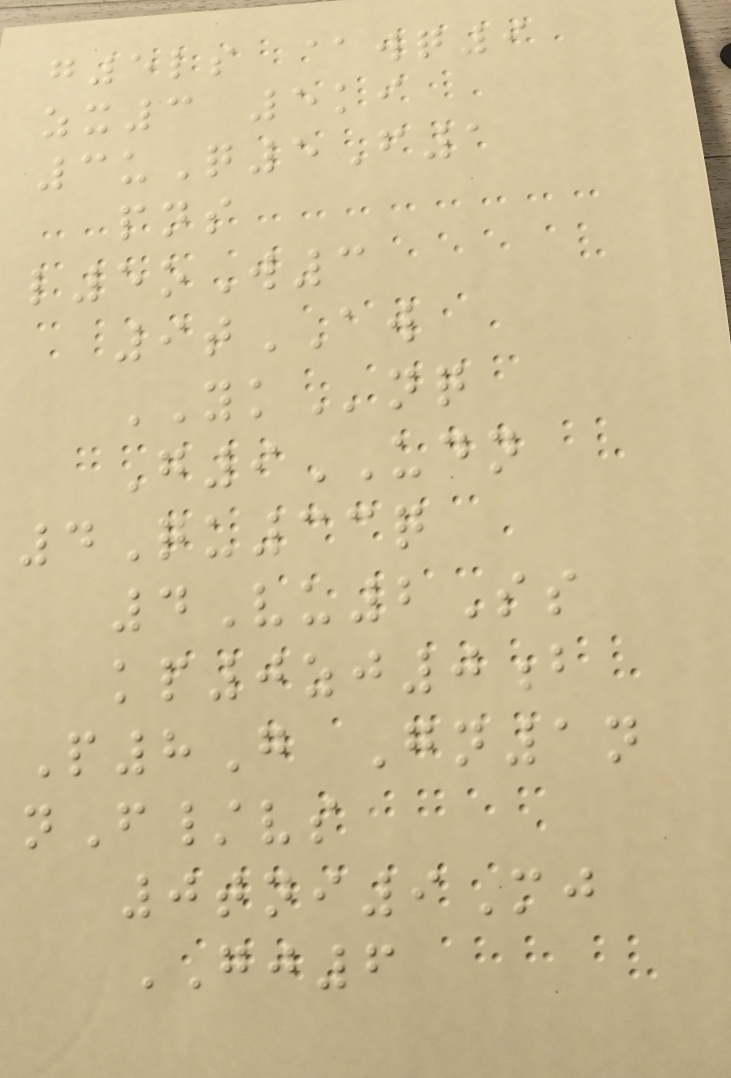g5ls @wq9
zx3 5ki
3uQ5F1
pns
l5oW3
9tAW
YKnq
G9UDN
4Qu33q
4Vu2Ss
kp0zj0b
P8G Gn1n
nF/vs
0tni9Mj
GJ6
